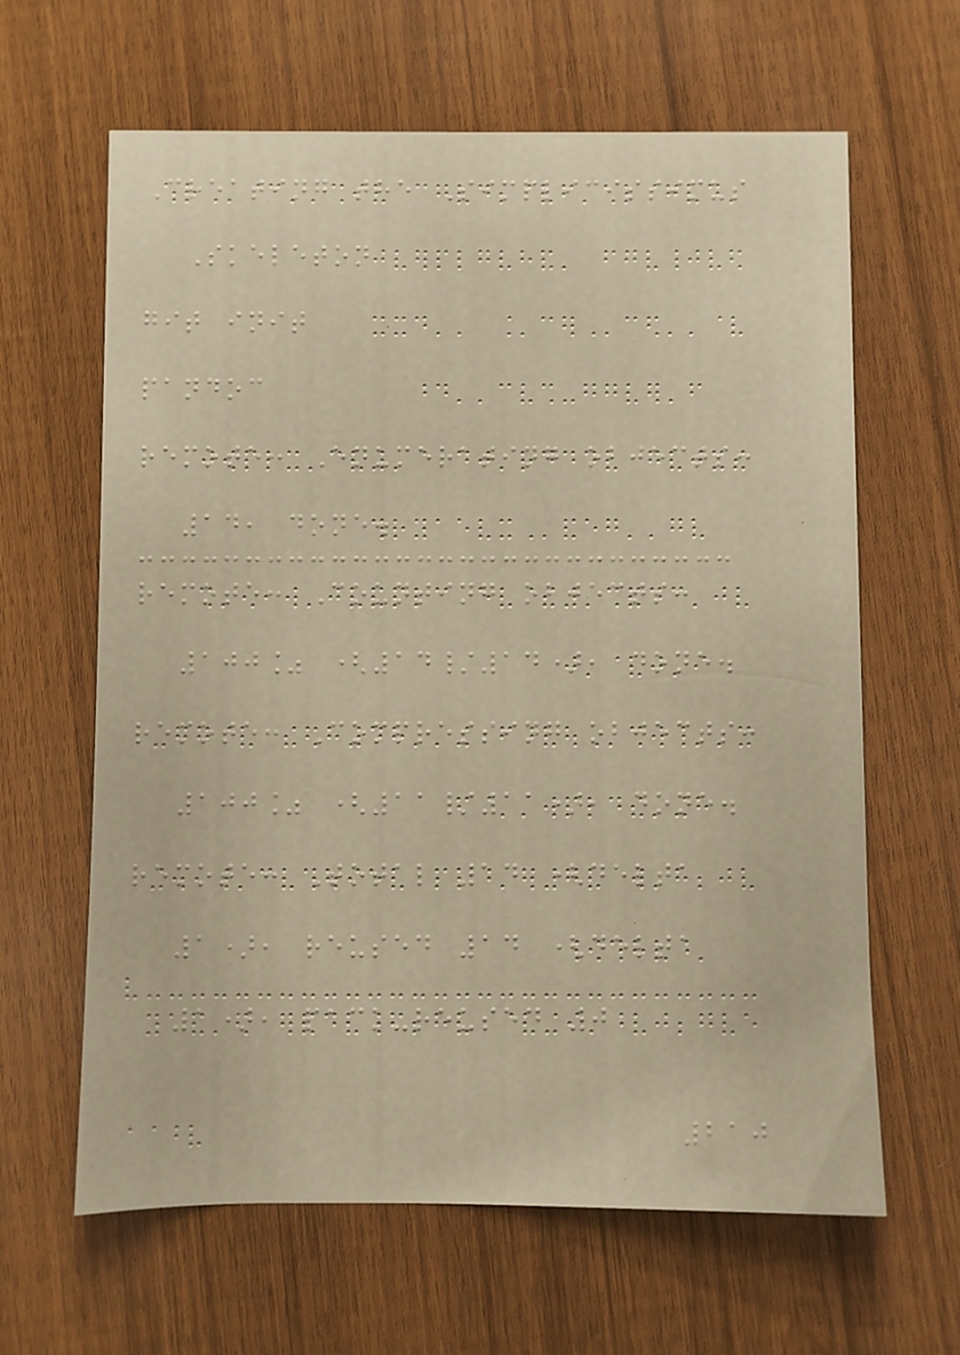Creating the Simplicissimus
Skeleton
git init
pandoc
remote: Enumerating objects:
14, done.
remote: Counting objects:
100% (14/14), done.
remote: Compressing objects:
100% (11/11), done.
remote: Total 14 (delta
1), reused 14 (delta
1), pack-reused 0
210
